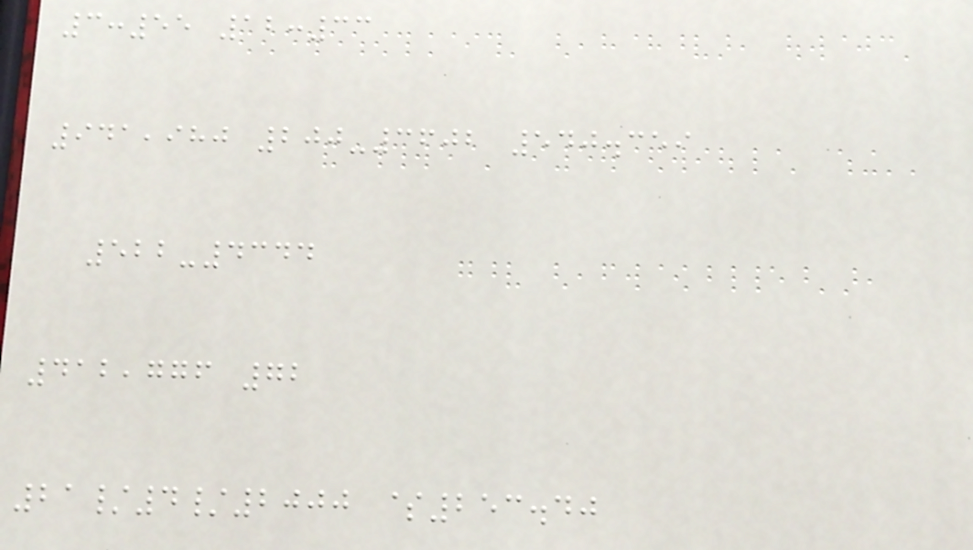3:55 12:33
941,980 200-3602 540.359
522-4344
412,776 72
21/4/2000 $253.40
